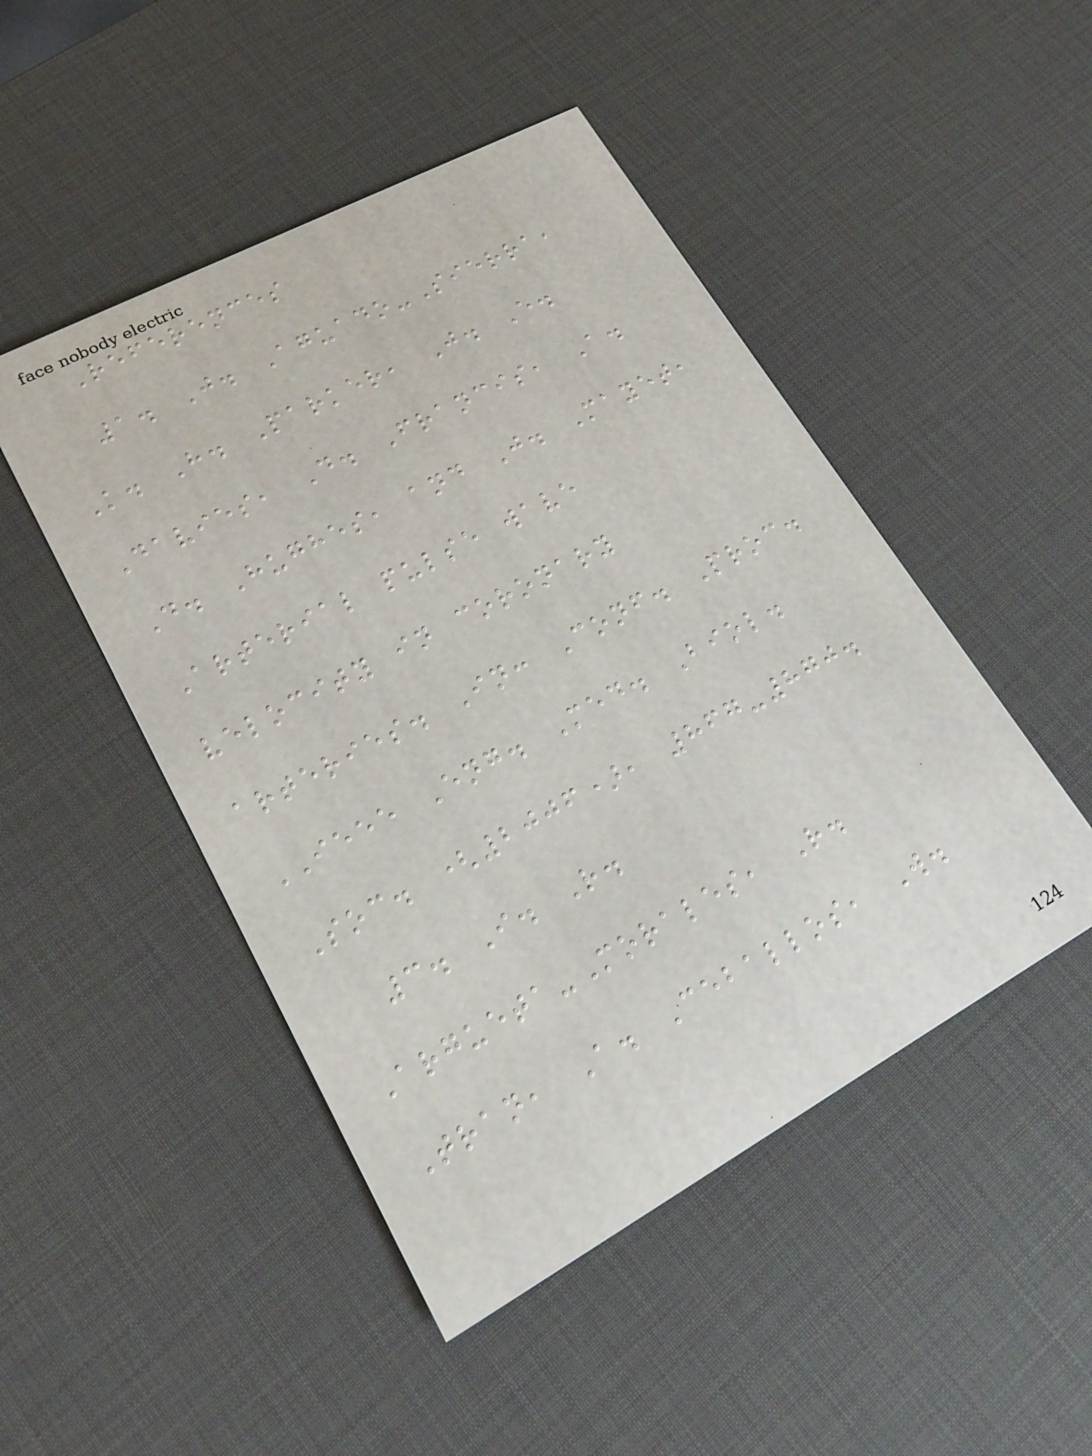References
1. J. Aguado-Sierra,
K. H. Parker, J. E.
Davies, D. Francis, A.
D. Hughes, and J. Mayet,
Arterial pulse wave
velocity in coronary
arteries. In: Conf. Proc.
IEEE Eng. Med. Biol.
Soc. (2006), 867-870.
3. I. R.
Argueta-Morales, R.
Tran, A. Ceballos, W.
